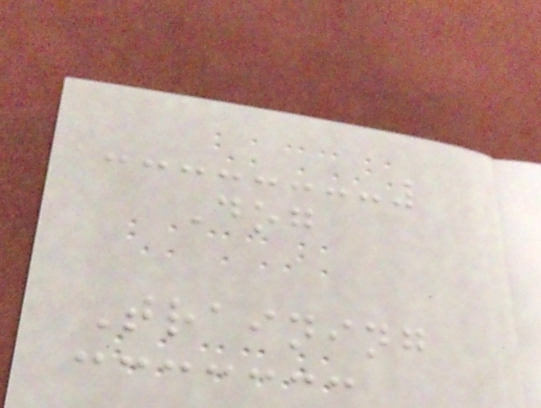Dog
Training
